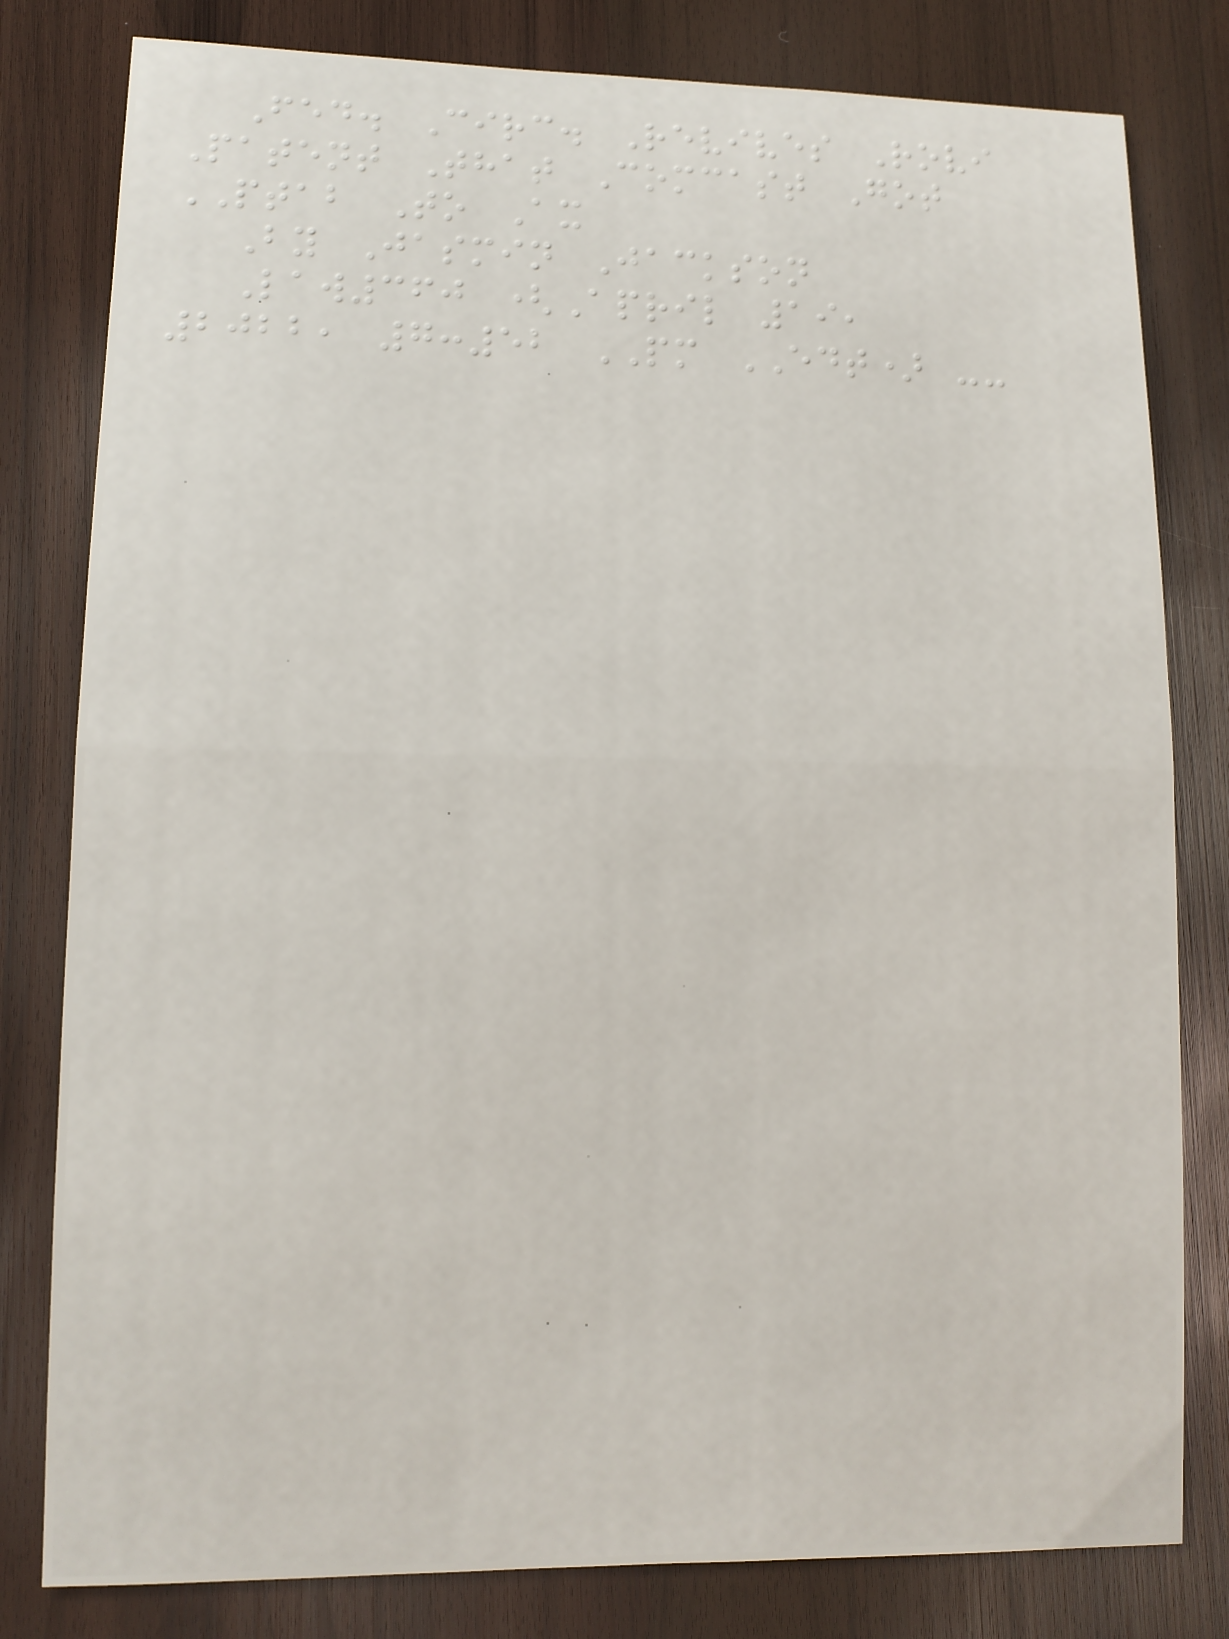Fed. Circ. Revives Rovi
Patent That Comcast Got
PTAB To Ax
By Jasmin Jackson
Law360 (April 19,
2022, 7:52 PM EDT) --
